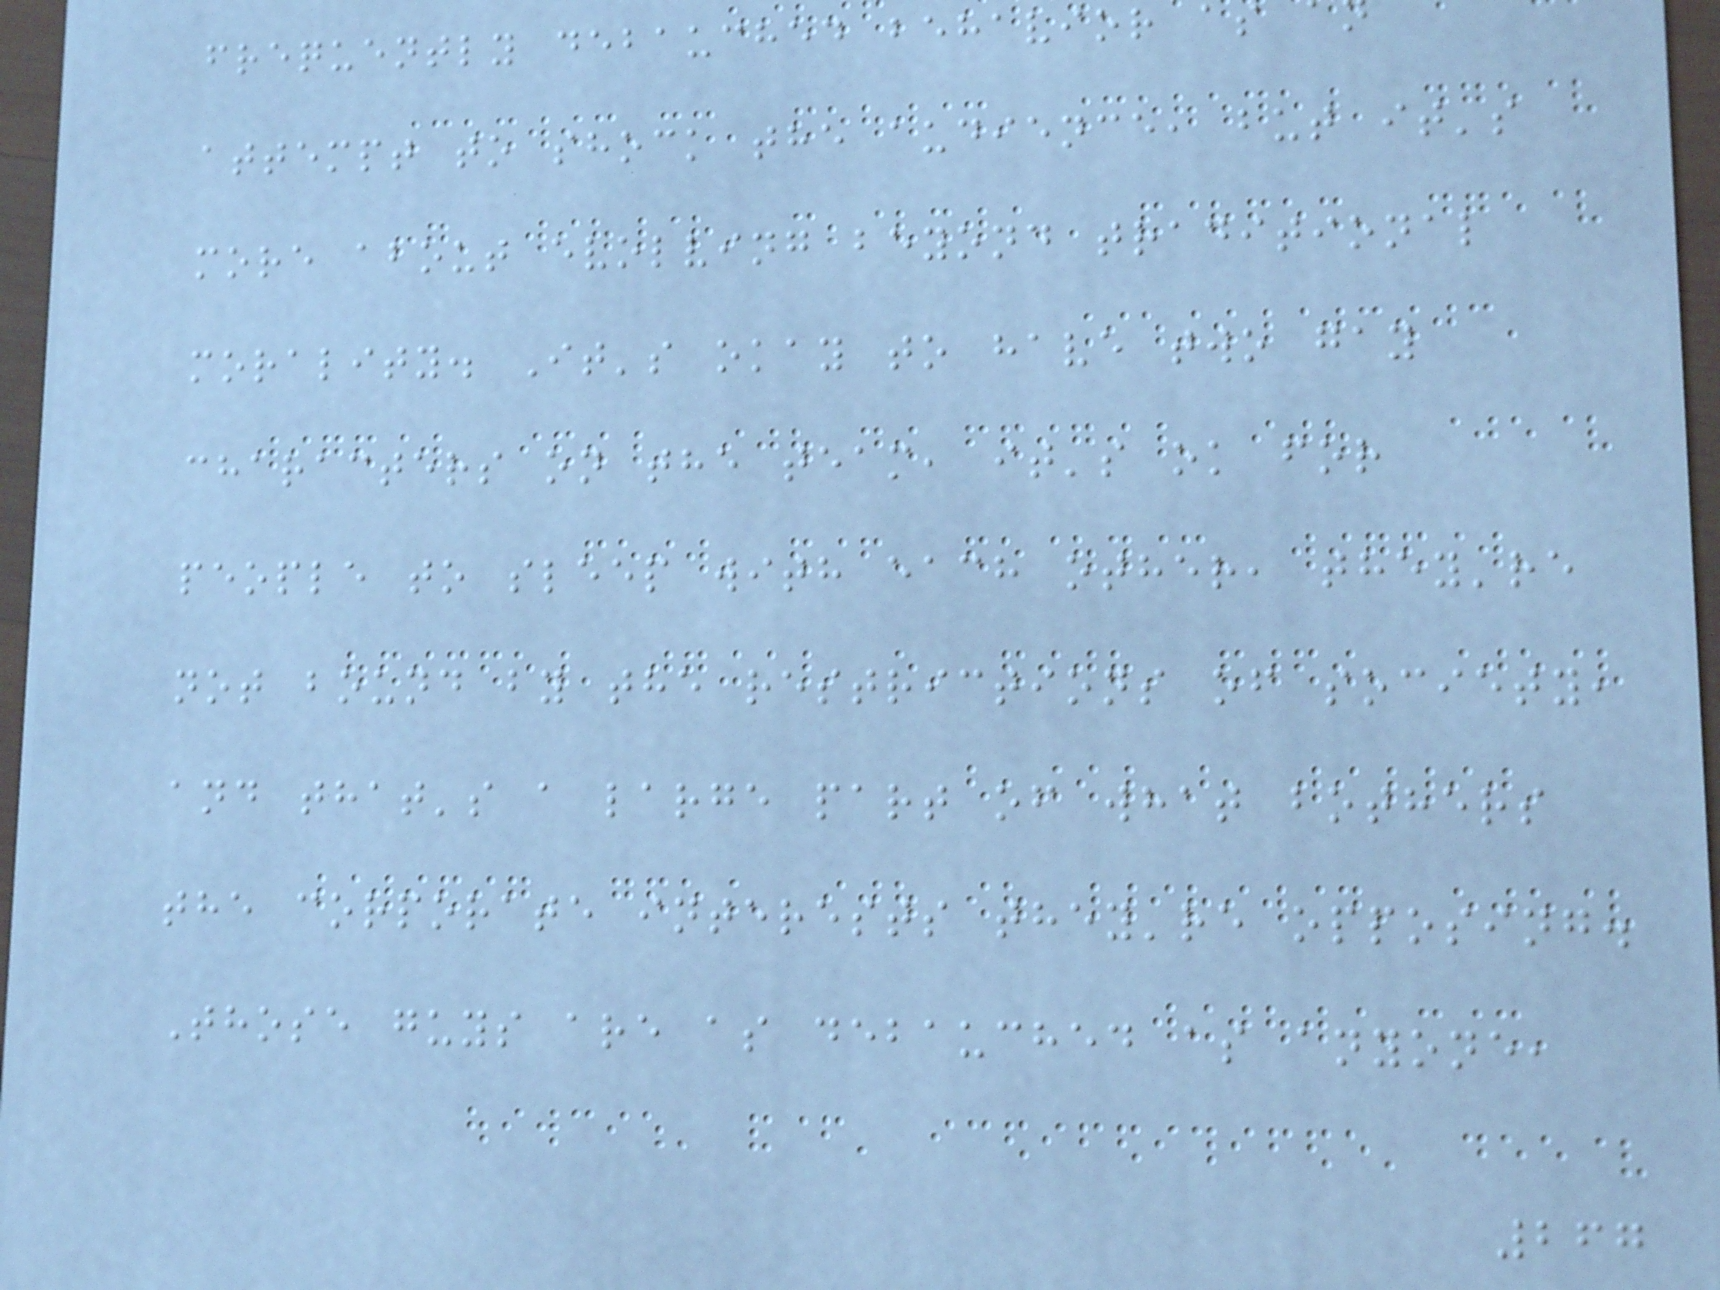frequently debauched behavior as
attempt to shock the audience, but it's
more about evolving beyond traditional
morality. It's okay to have two gay
characters on the team, it's ok for
people to sleep with each other, they're
not bound by the restrictions of society,
and that's a large part of what bothers
the corporate interests they're opposing.
Those guys are as debauched as anyone,
267
